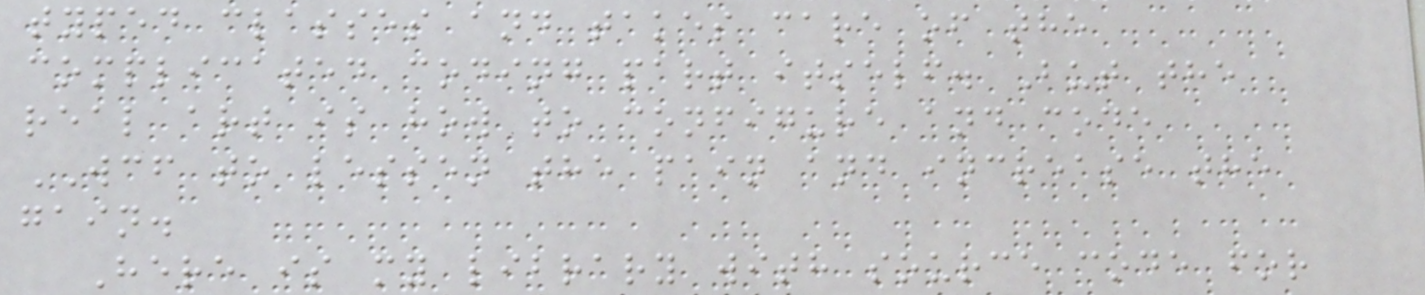typed classes and takes care of the
complicated coding part itself. But the
real art is how to configure and code
WCF to lessen the pain and increase the
gain.
Here is my library with source code for
